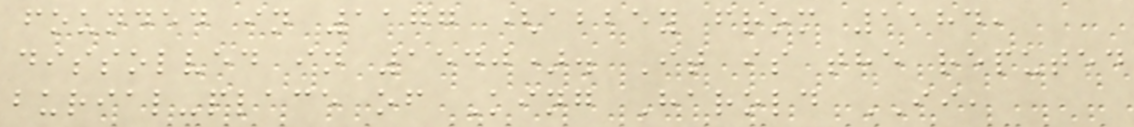founded in 1177 (abbey from 1184,
dissolved in 1540). It is the reputed
burial-place of King Harold II,
